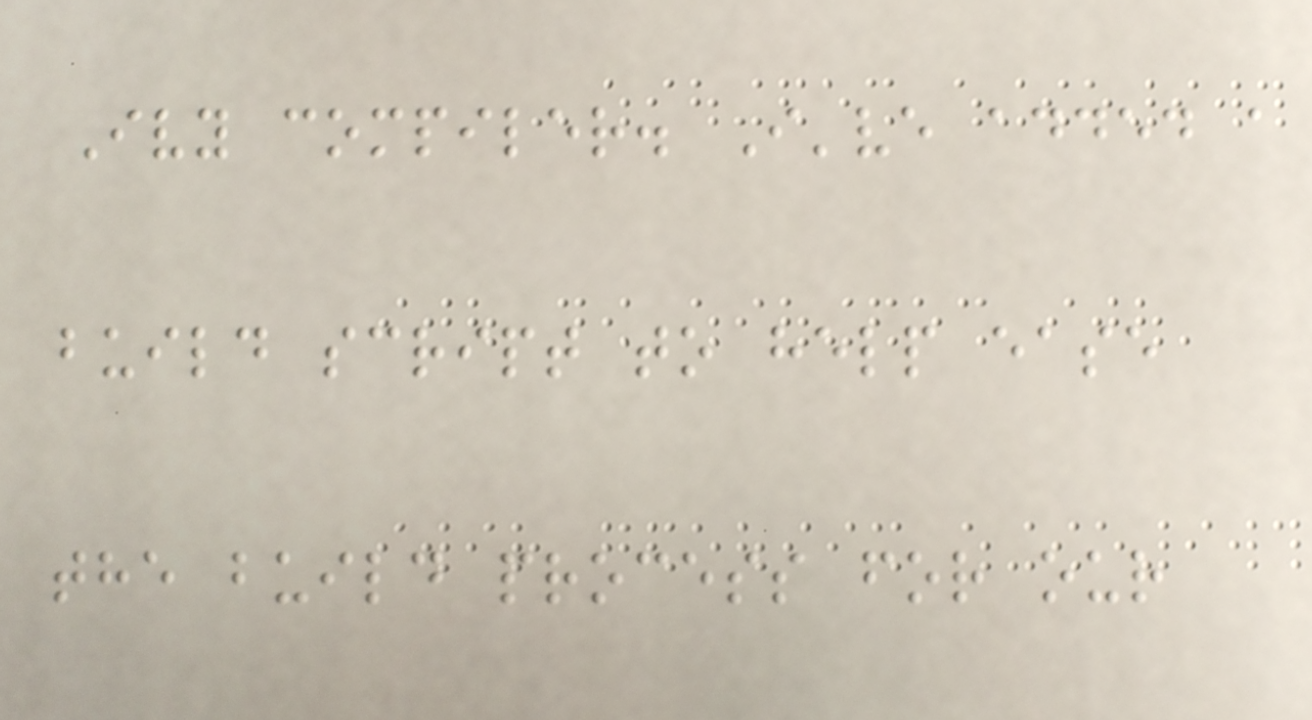Ivy compiler. I've added a
build script to help ease
the build process for our
